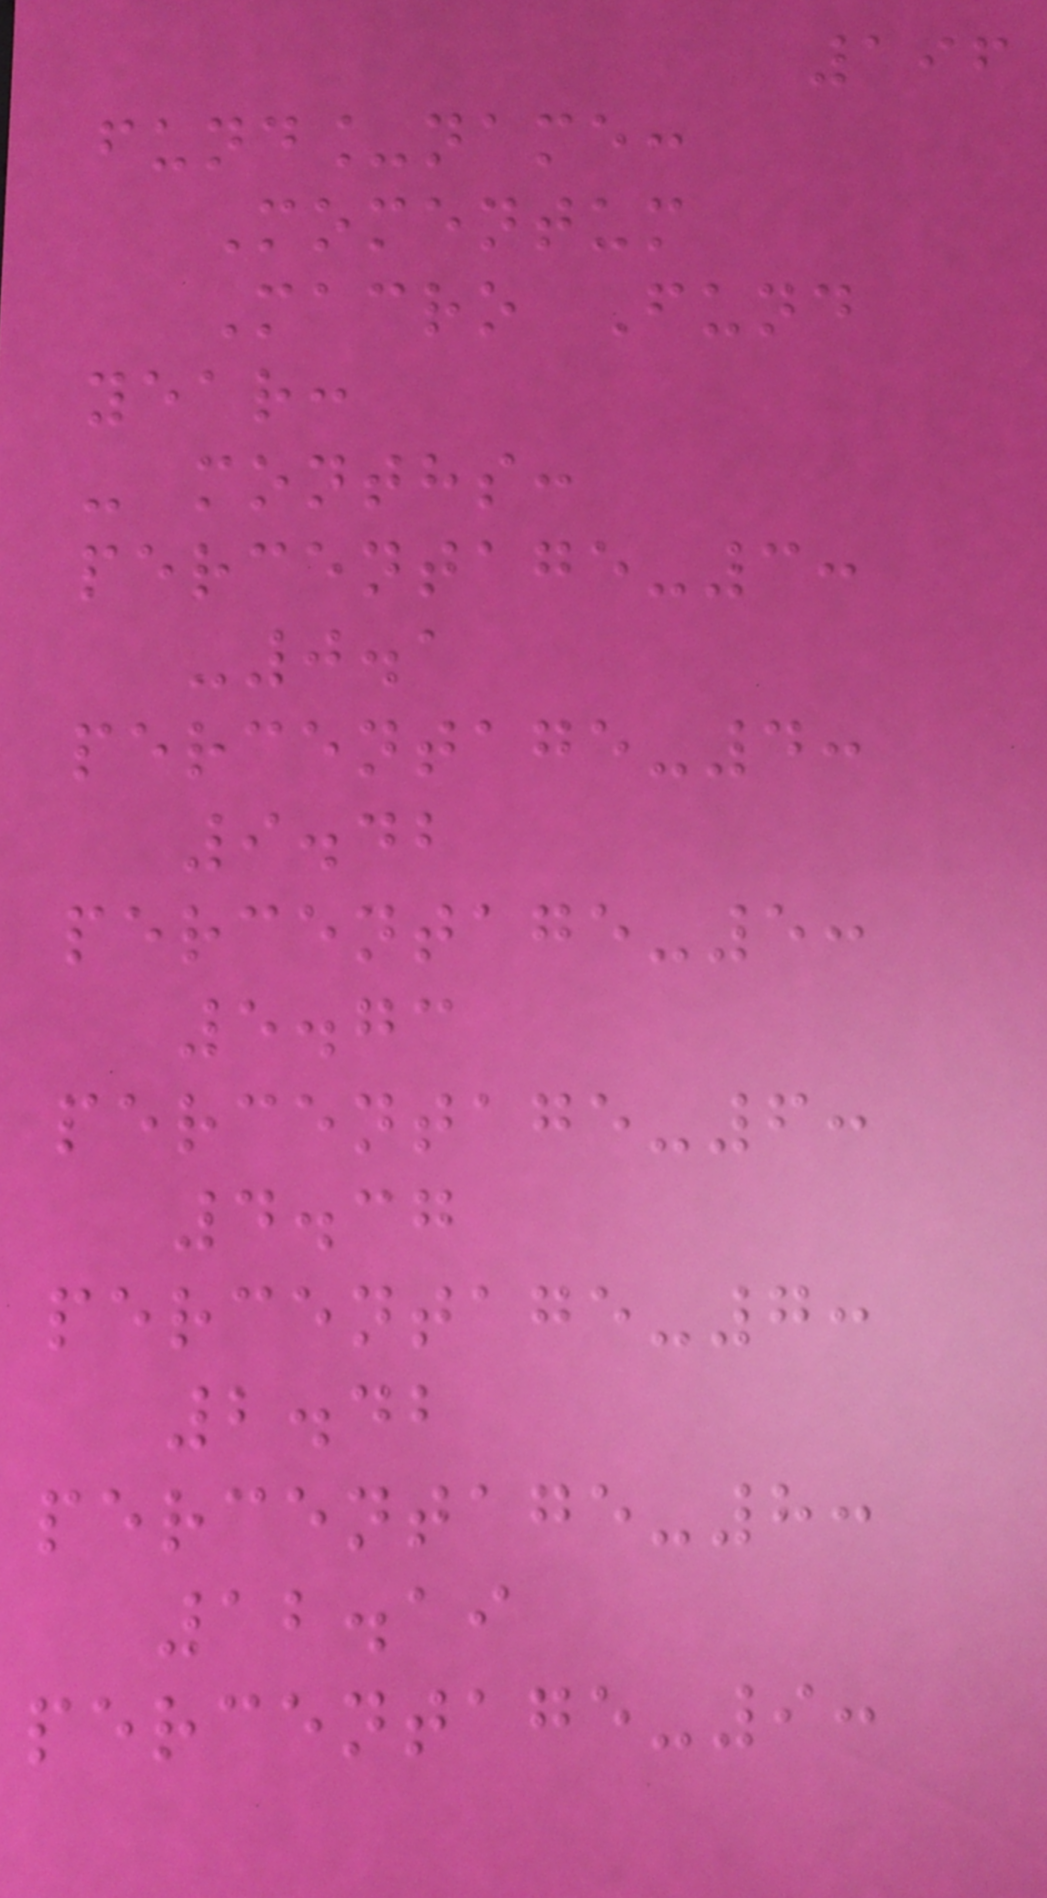196
fund_name:
Momentum
Macro Fund
year:
- months:
percentage-3:
-0.1
percentage-4:
9.42
percentage-5:
5.73
percentage-6:
4.37
percentage-7:
2.42
percentage-8:
12.19
percentage-9:
